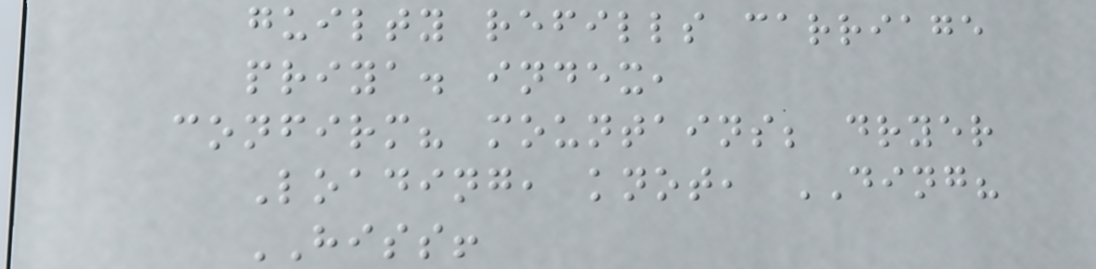guilty refills carriage
priya. index,
confirm? mountains; dryer
Loading, knot, DING?
HISS!
